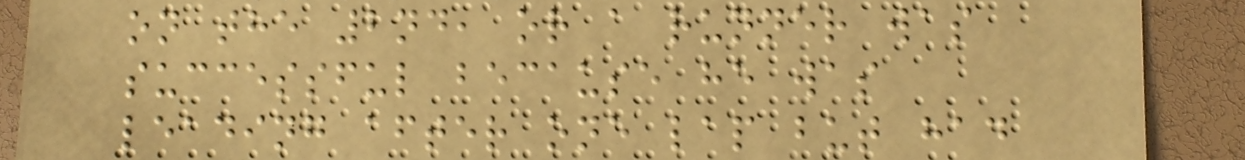on the 2nd, or a runner was
successful because he was
leading after one lap but had
